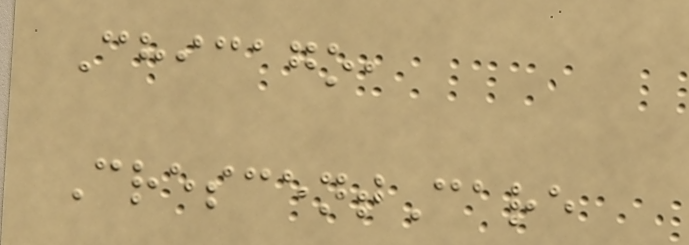Chicago,
CrescentCare
